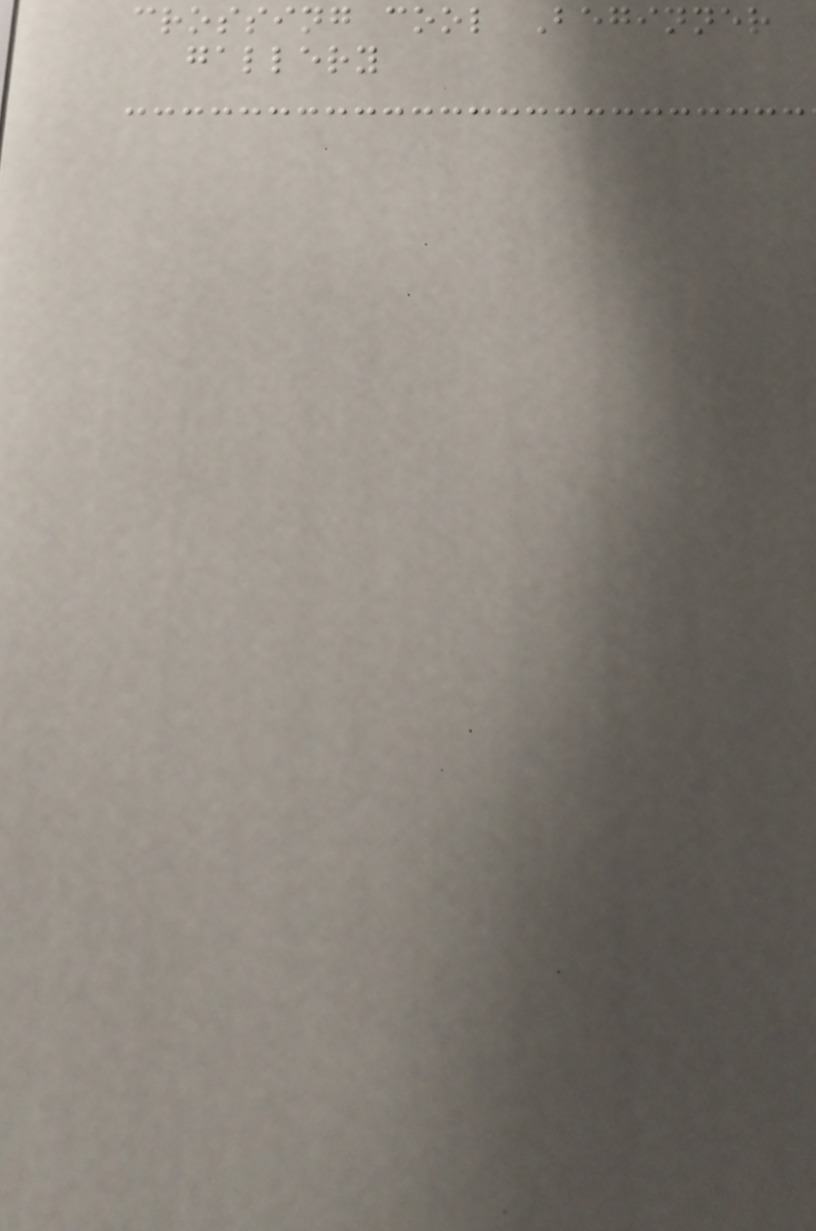crossing cool Beginner
gallery
